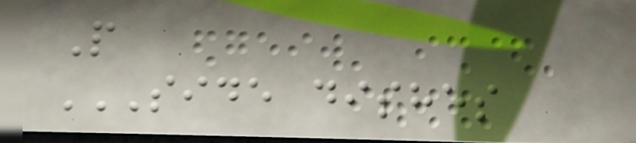P
SIDE DISHES
